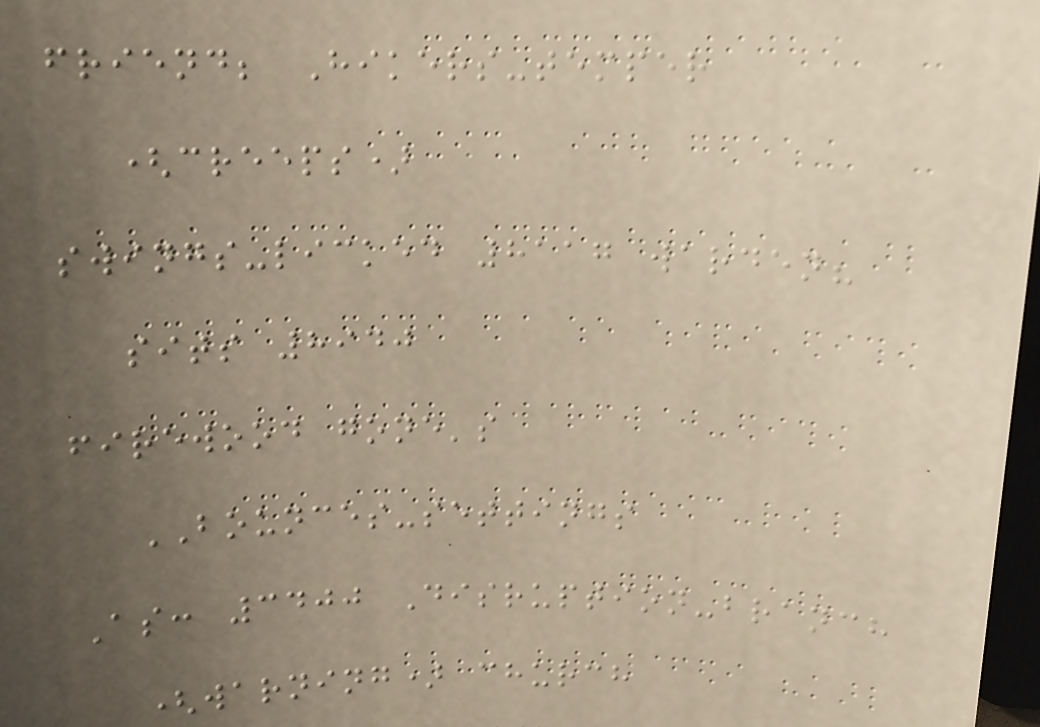friend; Hikers-temper
(creeps)
swings-licked 8117 warden?
sits 8940
firewood gone's
BOUNCES-settings
As: 3400 Disruption-branch
(warning) church
